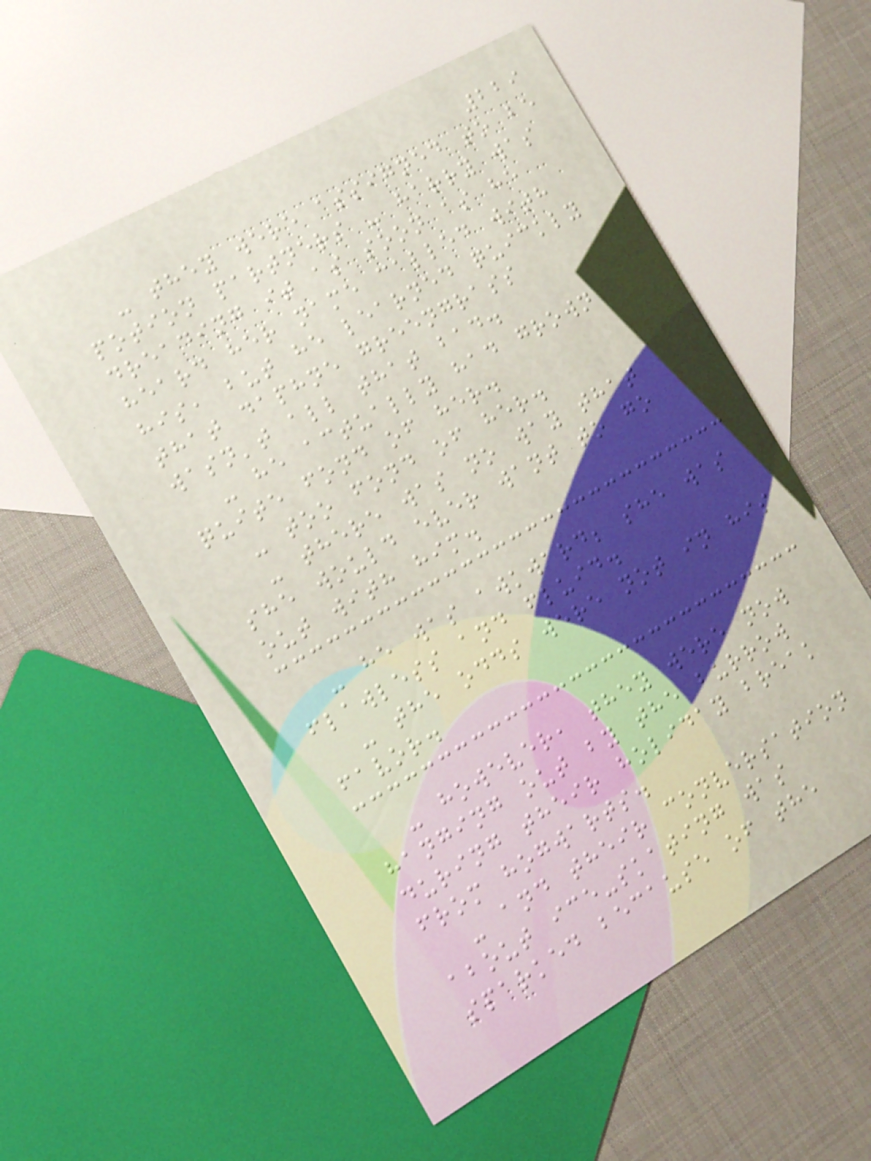229
- they were assigned to be
potion partners - harry was
dreading it as soon as he
heard her name called with
his, but he learned quickly
that daphne greengrass
wasn't all that bad.
- he actually had grown
quite fond of her.
- too fond of her.
- there was no way that
she would ever want to go
out with him.
- he was awkward; she was
flawless and fluid.
- the odds were not in his
favor.
- however, they were now
hanging out by the burrow
during their holiday break
from hogwarts.
- and their conversation
about ice-skating was
sparked because of the
